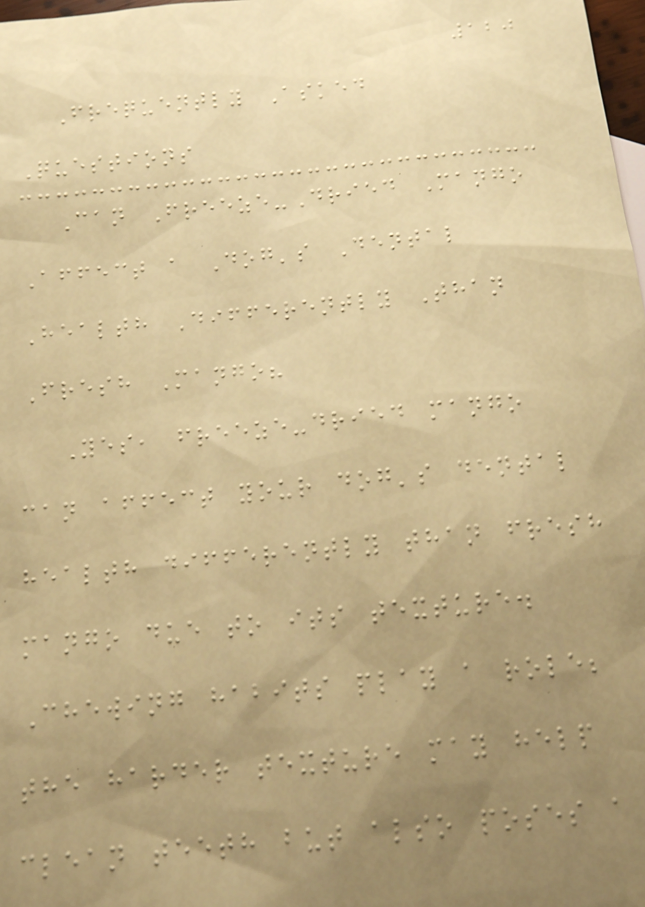120
Frequently Asked
Questions
Can Freeze-Dried Mango
Affect a Dog's Dental
Health Differently Than
Fresh Mango?
Yes, freeze-dried mango
can affect your dog's dental
health differently than fresh
mango due to its texture.
Chewing habits play a role;
the harder texture may help
clean teeth but also poses a
